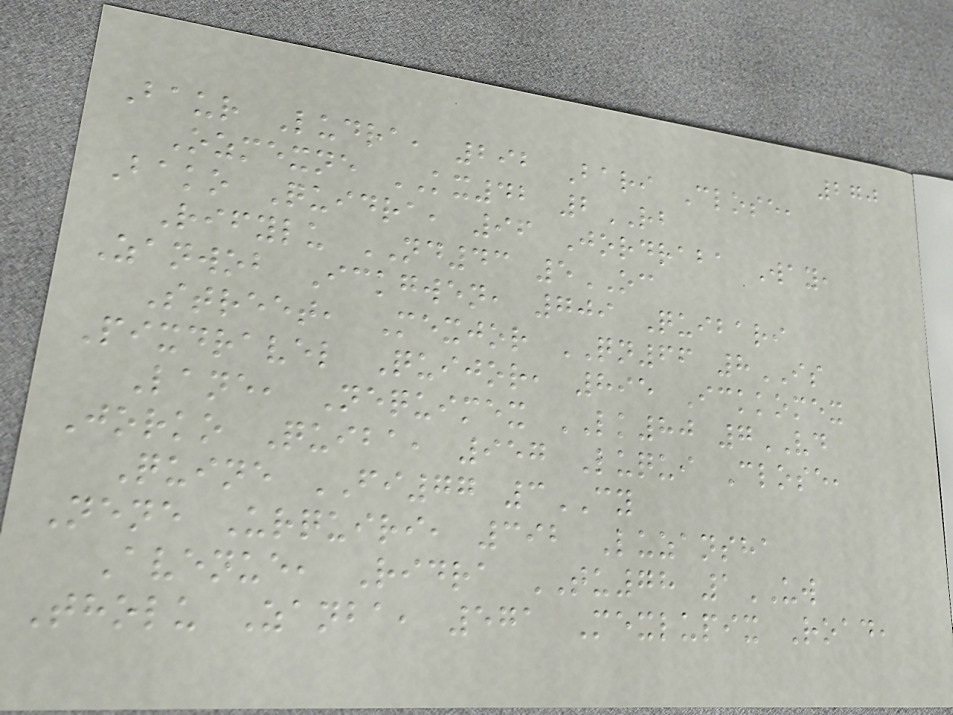270
Baur Ludra, 292 Bari Close,
Ozmexne KX42 2RB
Bako Quidra, 96 Jordraba Way,
Rifylu ND43 5OC
Zanwob Ickgwen, 709 Quibari
Street, Mexjor QN66 8IS
Pixdravel Quijor, 895 Ickkomex
Lane, Nequimex LK80 7VD
Jorko Quiba, 957 Luqui Close,
Quine FI77 3CY
Nene Urquiri, 392 Luzansha
Avenue, Ridra TU78 1UW
Tholu Zanba, 571 Mexlupix Road,
